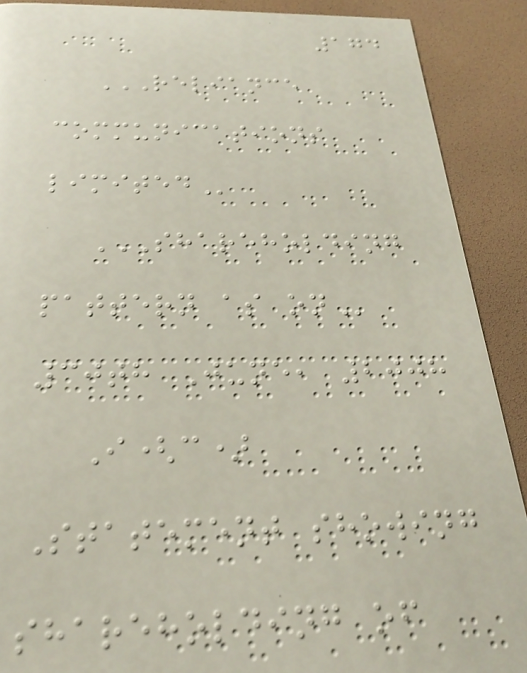174
RELIANCE
COMMUNICATIONS
LIMITED
SHAREHOLDING
PATTERN AS ON
30th June, 2008
I(c)
Statement showing
shareholding of
